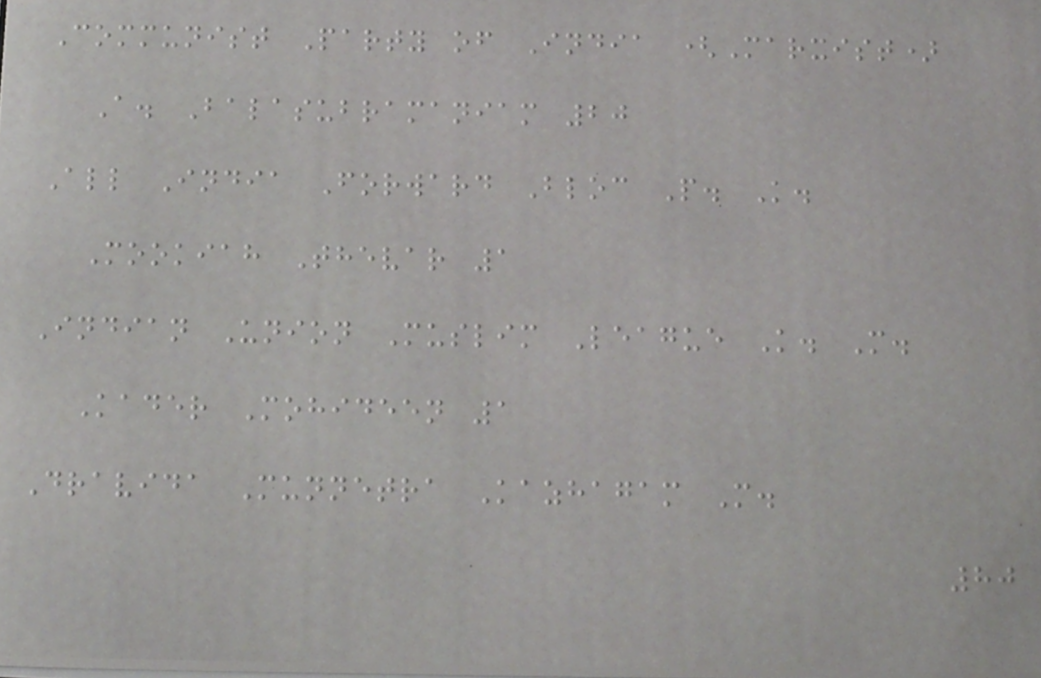Communist Party of India (Marxist)
A. Balasubramaniam 20
All India Forward Bloc P. K.
Mookiah Thevar 1
Indian Union Muslim League K. M.
Kader Mohideen 1
Dravida Munnetra Kazhagam M.
80
